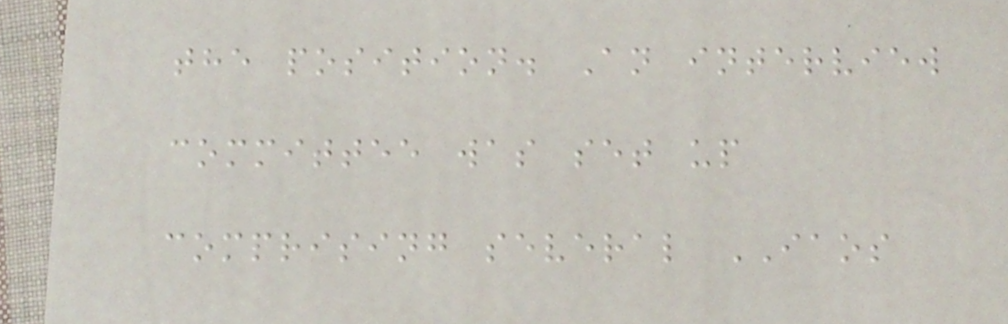the position. An interview
committee was set up
comprising several IAOS
